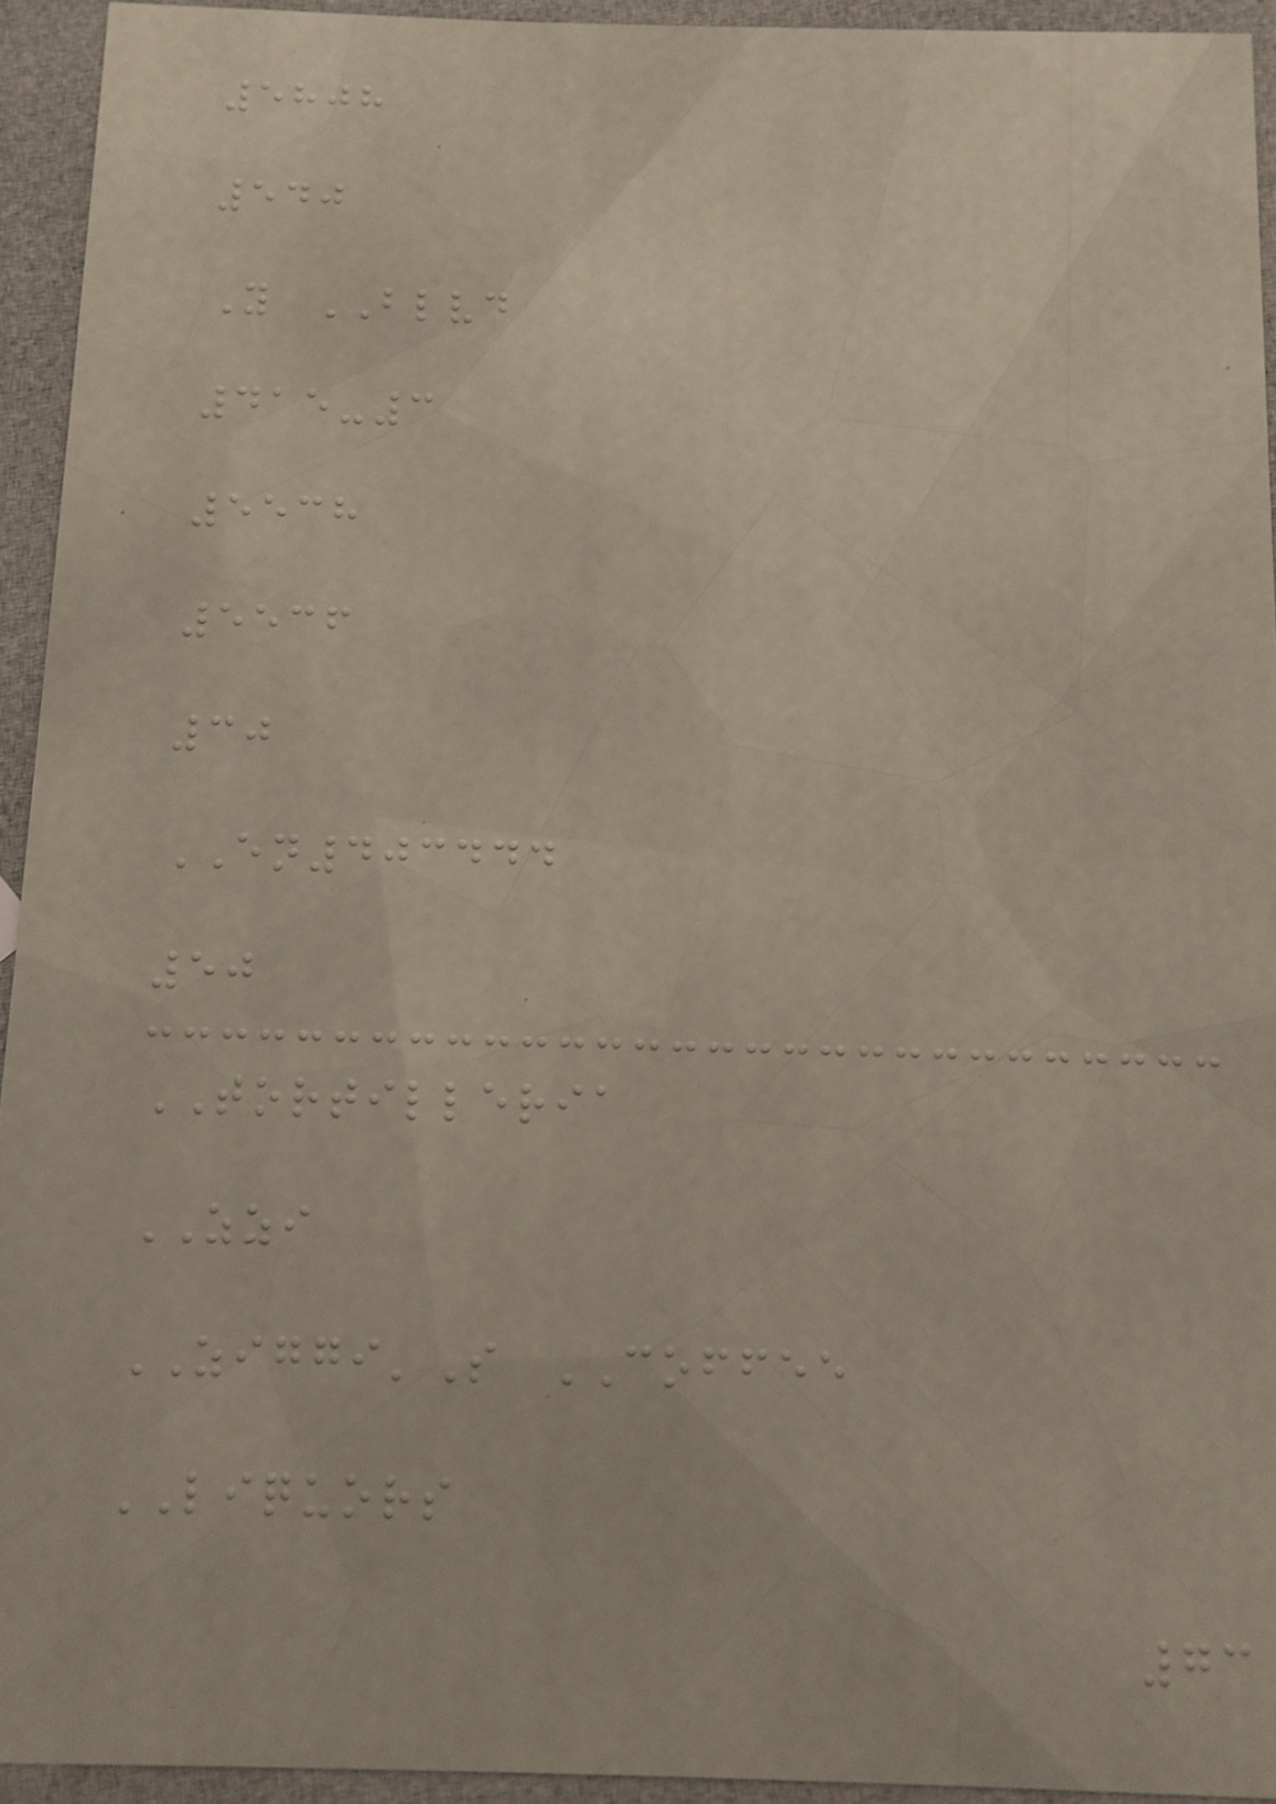5808
540
Y BLVD
415-3
5538
5536
30
EN403444
50
TORTILLERIA
ZZI
ZIGGI'S COFFEE
LIQUORS
73
